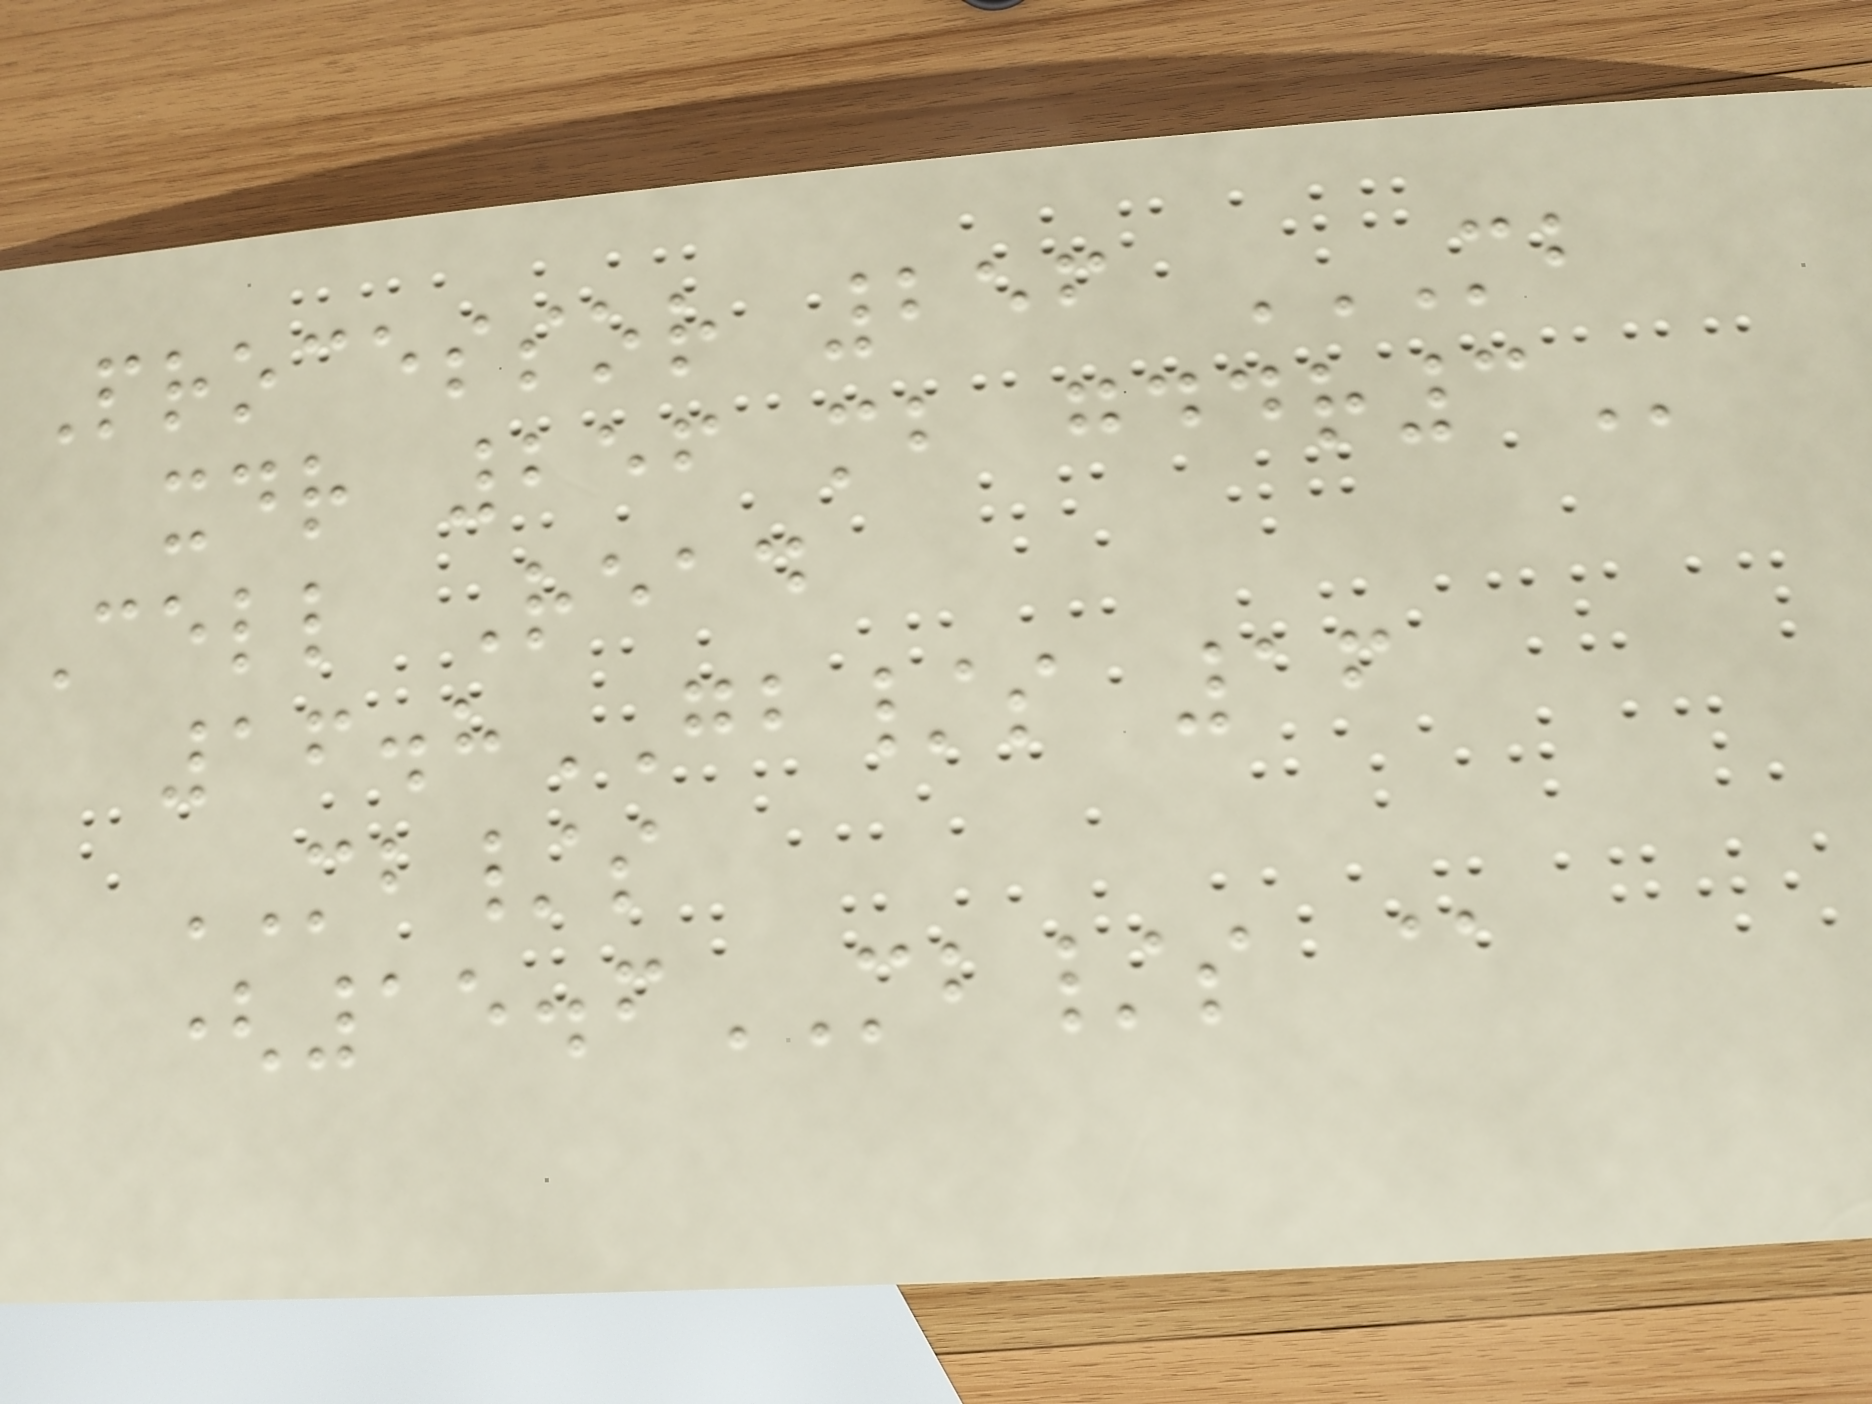Processor 256 MB
XDR 256 MB GDDR3
Cell Read
16.8GB/s 16
MB/s
(15.6MB/s @
